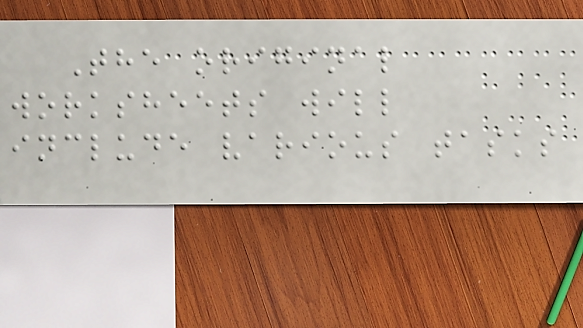The original
worksheets will
include various tasks
